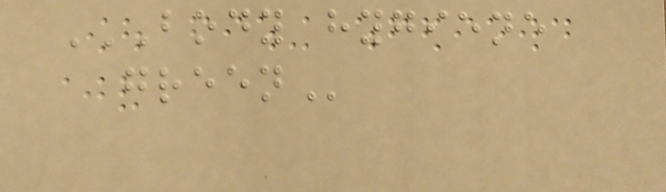BODY HYGIENE
GREEN
